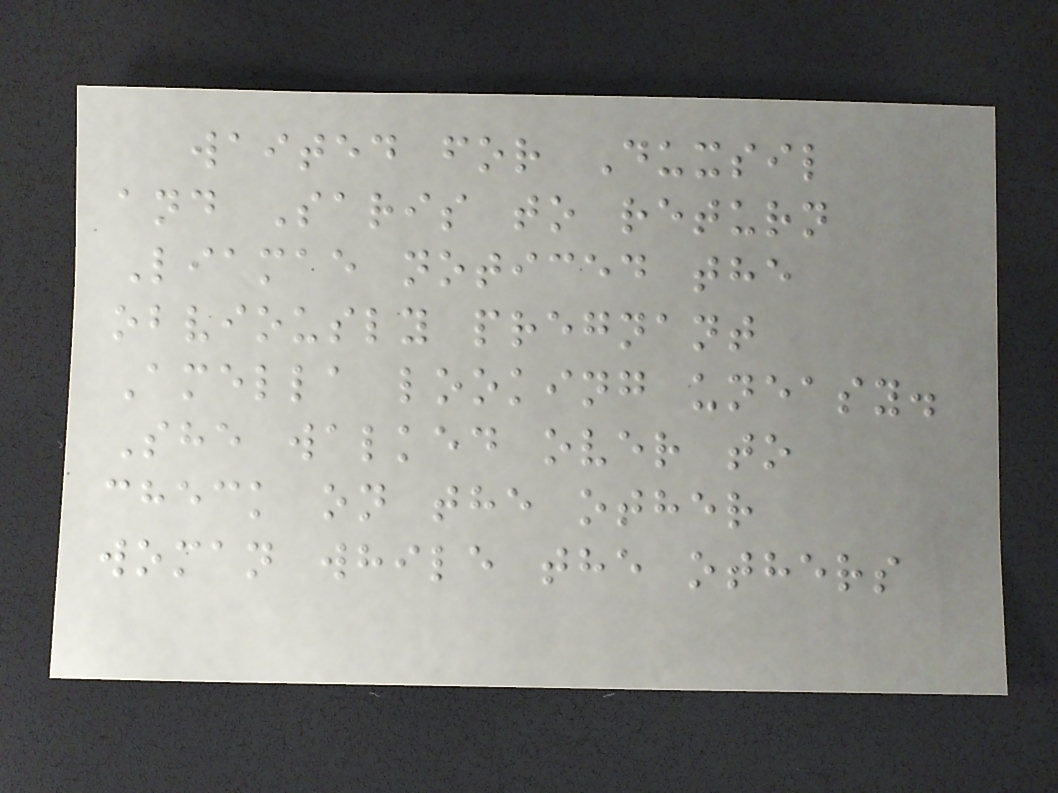waited for Duxsil
and Saris to return
Liamae noticed the
obviously pregnant
Amella looking uneasy.
She walked over to
check on the other
woman while the others
